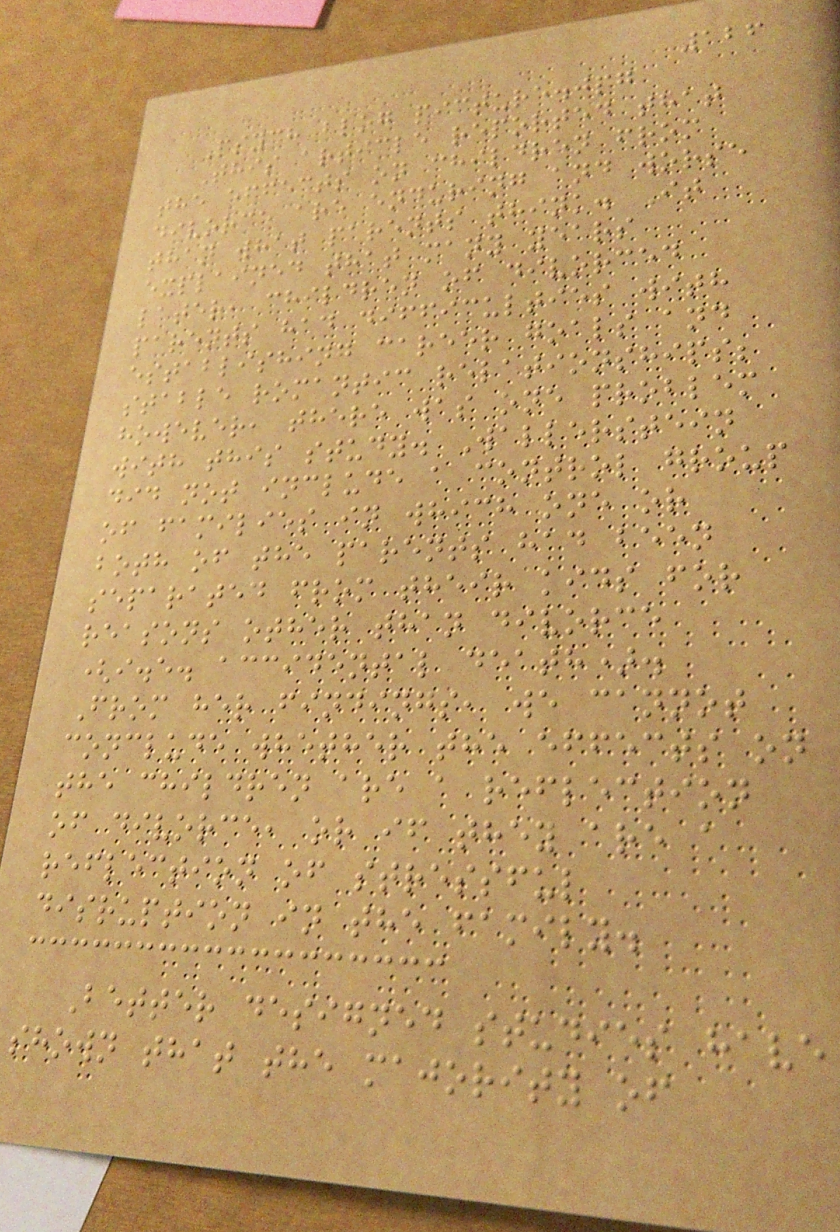126
Psych blog picture.jpg
This article reported that
the effects on children from
divorce are enduring and worse
than what parents think. It
explained that many years
later, children of divorced
parents had difficulties with
establishing career goals and
stable romantic relationships;
however, there was one problem
with this study. Wallerstein
did not include a control group
of families in which one or
both of the parents had been
separated from their kids for
reasons other than divorce
(i.e. accidental death).
From her findings, we cannot
conclude whether the effects on
the children are a reflection
of divorce, or if they are a
reflection of stressful
disruption in the family.
Better designed studies have
shown that the majority of
